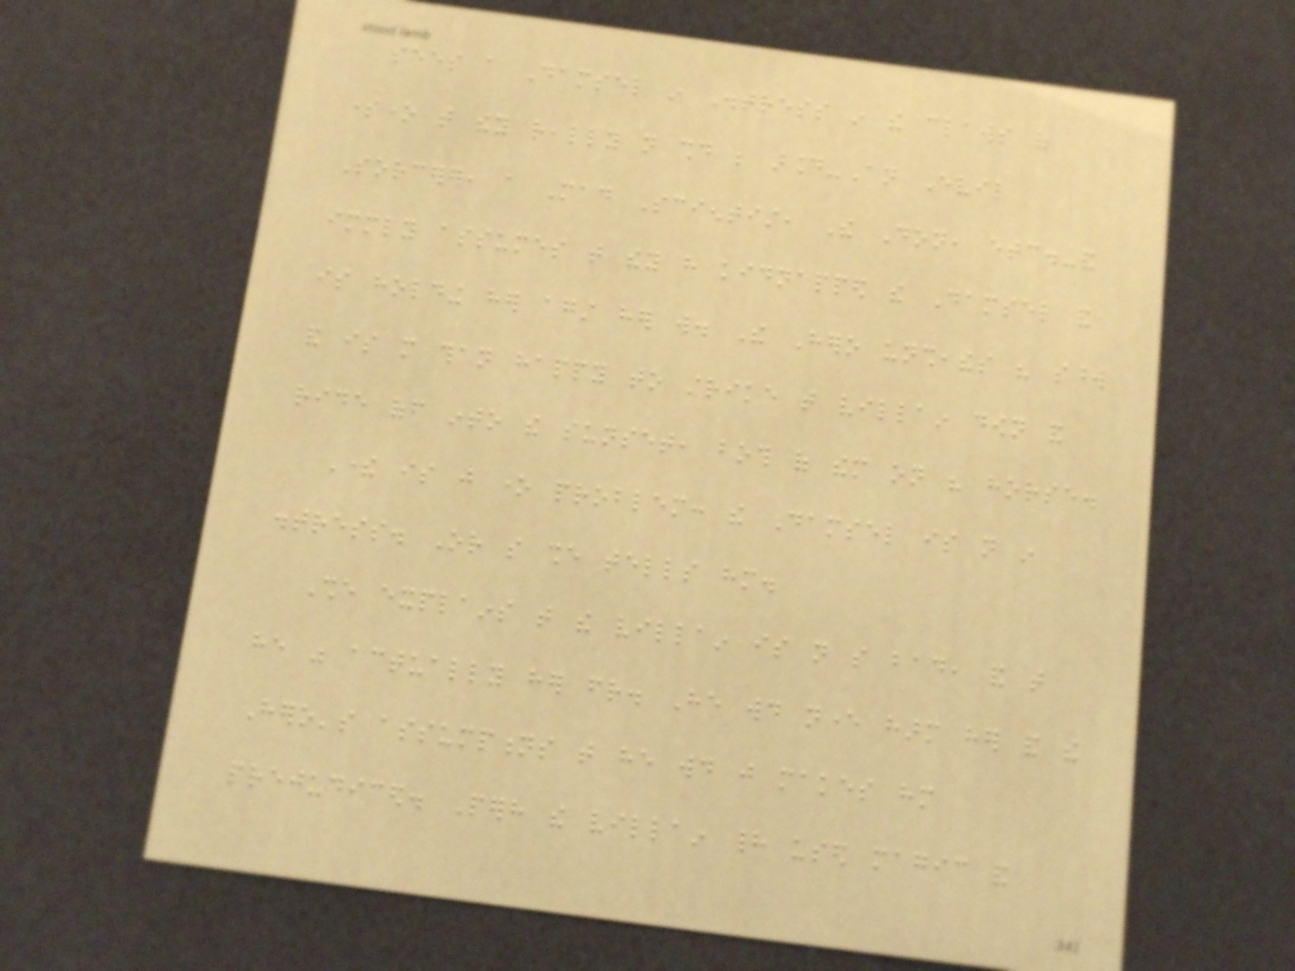sees a Damsel in Distress in the claws of
someone that they really not should be around-An Evil
Sorcerer, a Mad Scientist, The Don, etc.-and
immediately assumes that they have kidnapped the Damsel and
is holding her against her will. The Hero unsheathes his sword
and is more than happy to strike that villain down and
ride off into the sunset, both of them on his horse.
There is just one problem: the Damsel is not in
distress. Or so she tells him.
She explains that the villain is not so bad, and that
he was actually her friend. He would never harm her and the
Hero's assumptions that he would just makes him
prejudiced. Perhaps the villain had used magic and
